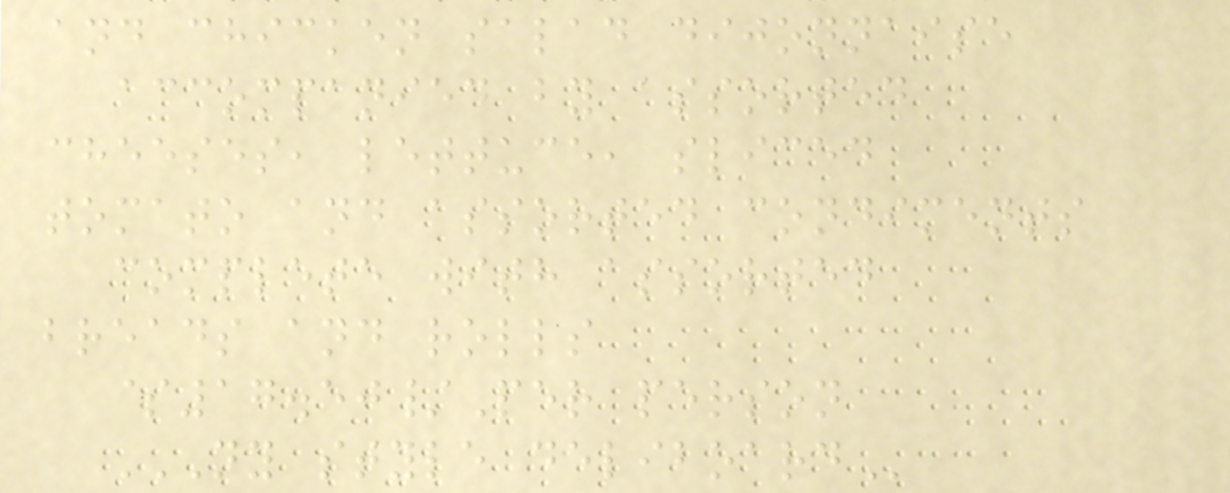and chicken salad dijonnaise
accompanied by assorted
cheeses, lettuce, sliced
tomato and assorted condiments
complete with assorted
breads and rolls
$17.50/Per person
NY STYLE DELIBOARD
